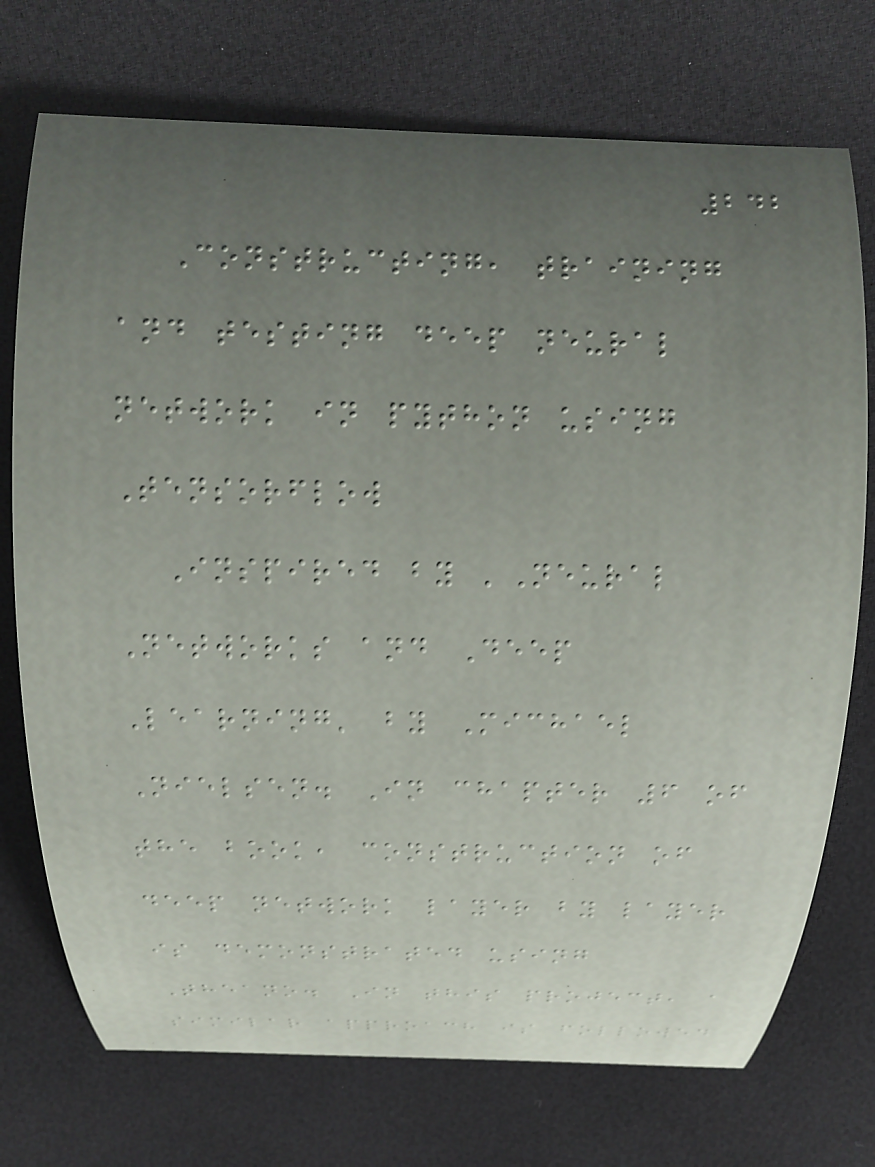242
Constructing, training
and testing deep neural
network in python using
Tensorflow
Inspired by 'Neural
Networks and Deep
Learning' by Michael
Nielsen. In chapter 6 of
the book, construction of
deep network layer by layer
is demonstrated using
Theano. In this project, a
similar approach is followed
